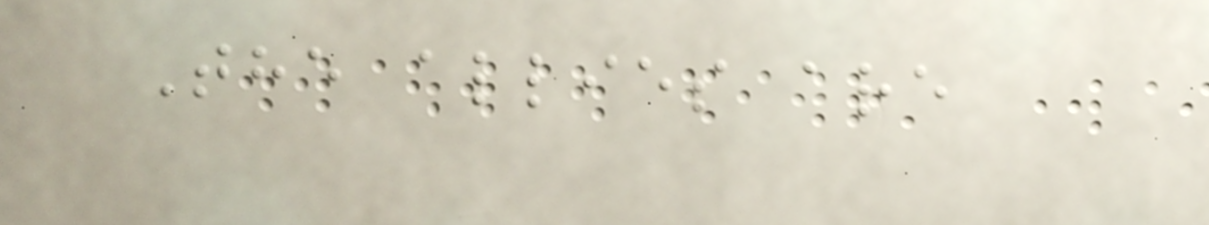The allies are
